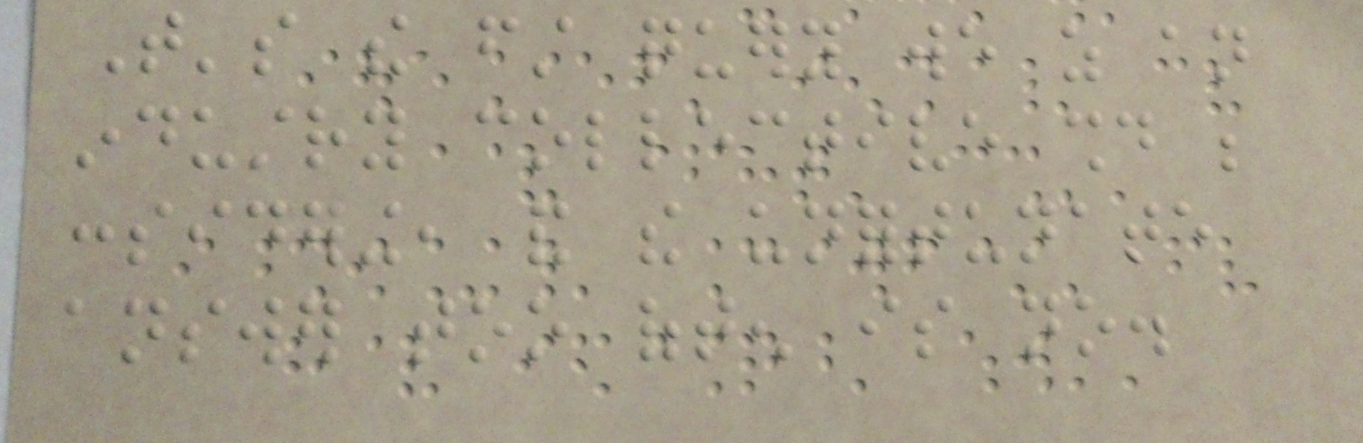That's the first query we as an
industry collective should be
considering, and the unfortunate
answer too often is no.
